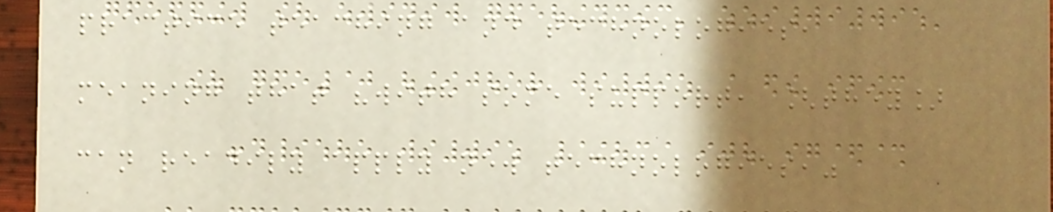practice teaching and technologies,
meaning that "with some support, [they]
can readily apply new technologies,"
